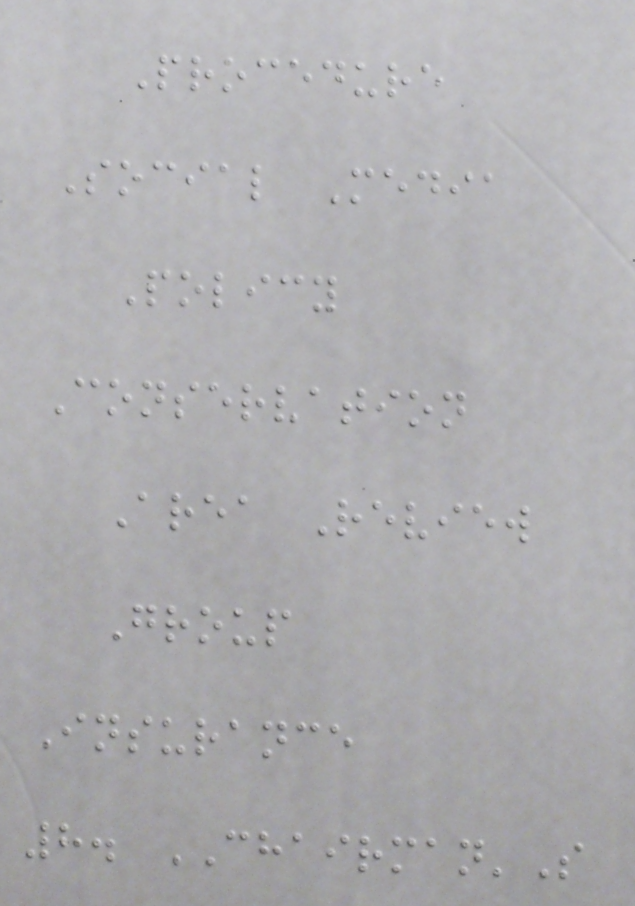Procedure
Social Media
Policy
Conservation
Area Review
Group
Insurance
8. CHAIRMAN'S
